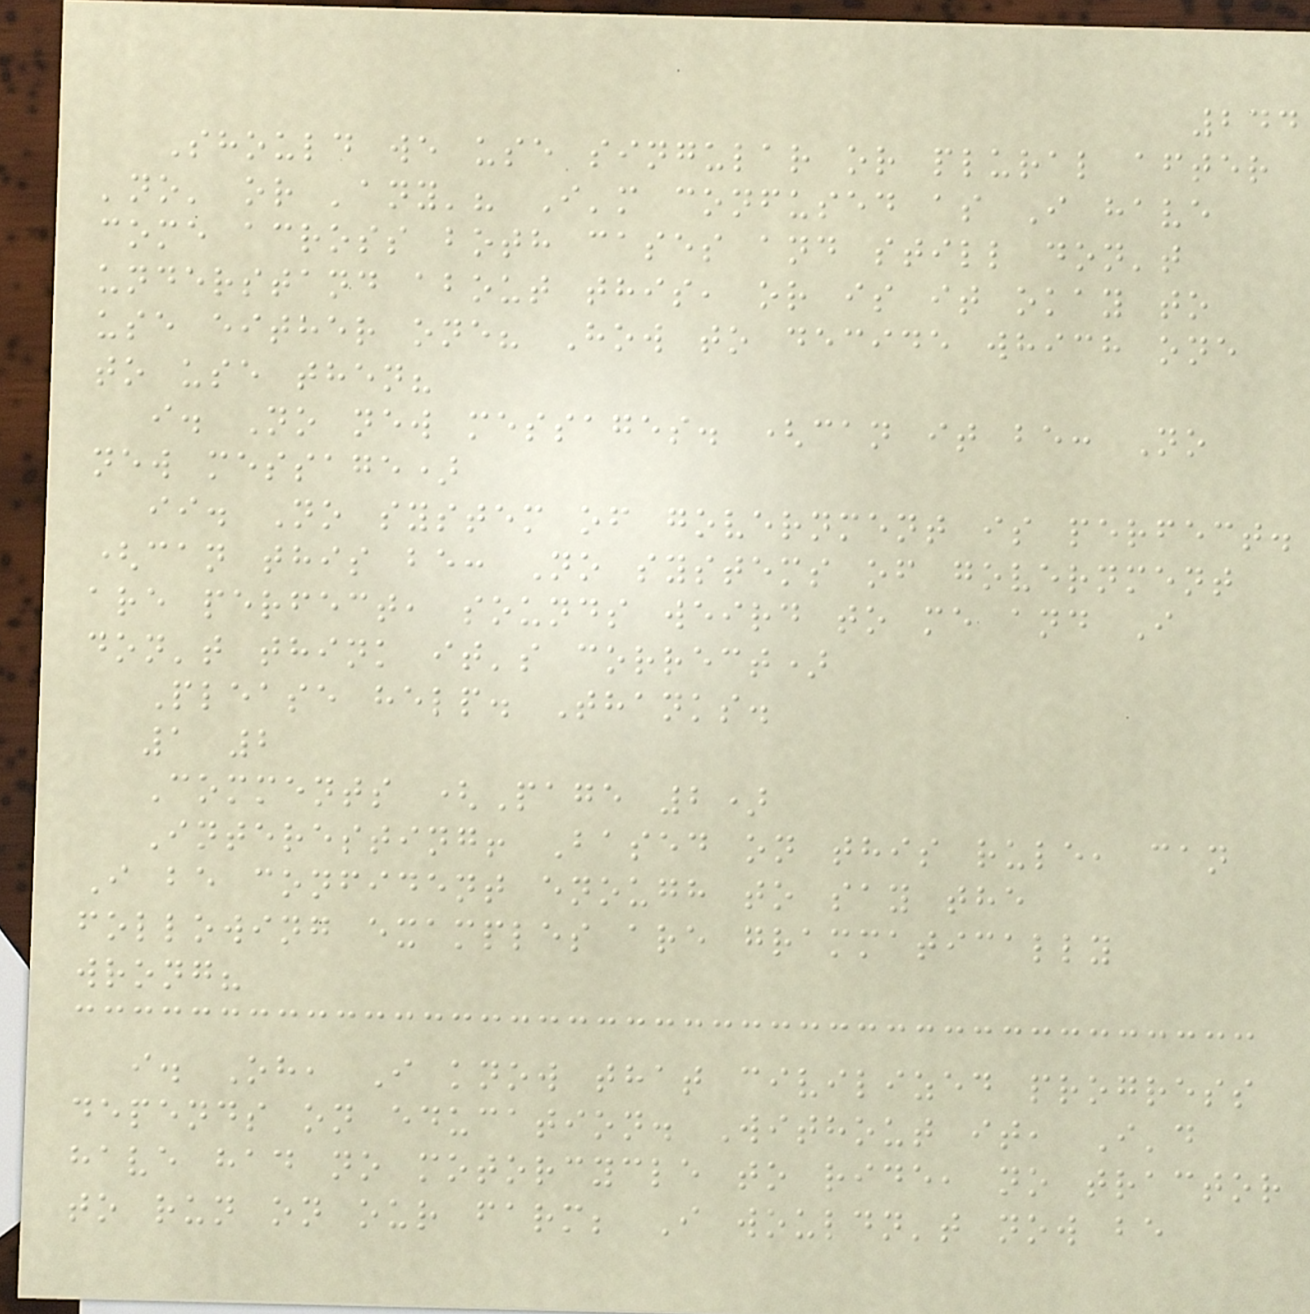244
Should we use singular or plural after
'no' or 'any'? I'm confused as I have
come across both cases and still don't
understand about this, or is it okay to
use either one? How to decide which one
to use then?
i. No new messages. (can it be: No
new message)
ii. No system of government is perfect.
(can this be: No systems of government
are perfect, sounds weird to me and I
don't think it's correct)
Please help. Thanks.
1 2
Comments (Page 2)
Interesting! Based on this rule, can
I be confident enough to say the
following examples are grammatically
wrong?
i. Oh, I know that civilized progress
depends on education. Without it, I'd
have had no motorcycle to ride, no tractor
to run on our farm; I wouldn't now be
